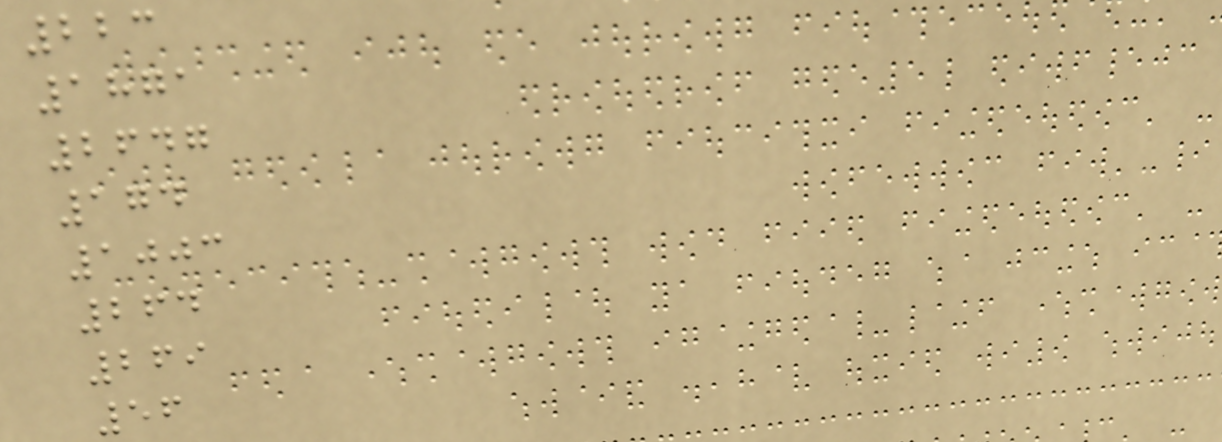223
1871
2647
174
1003
264
269
56
